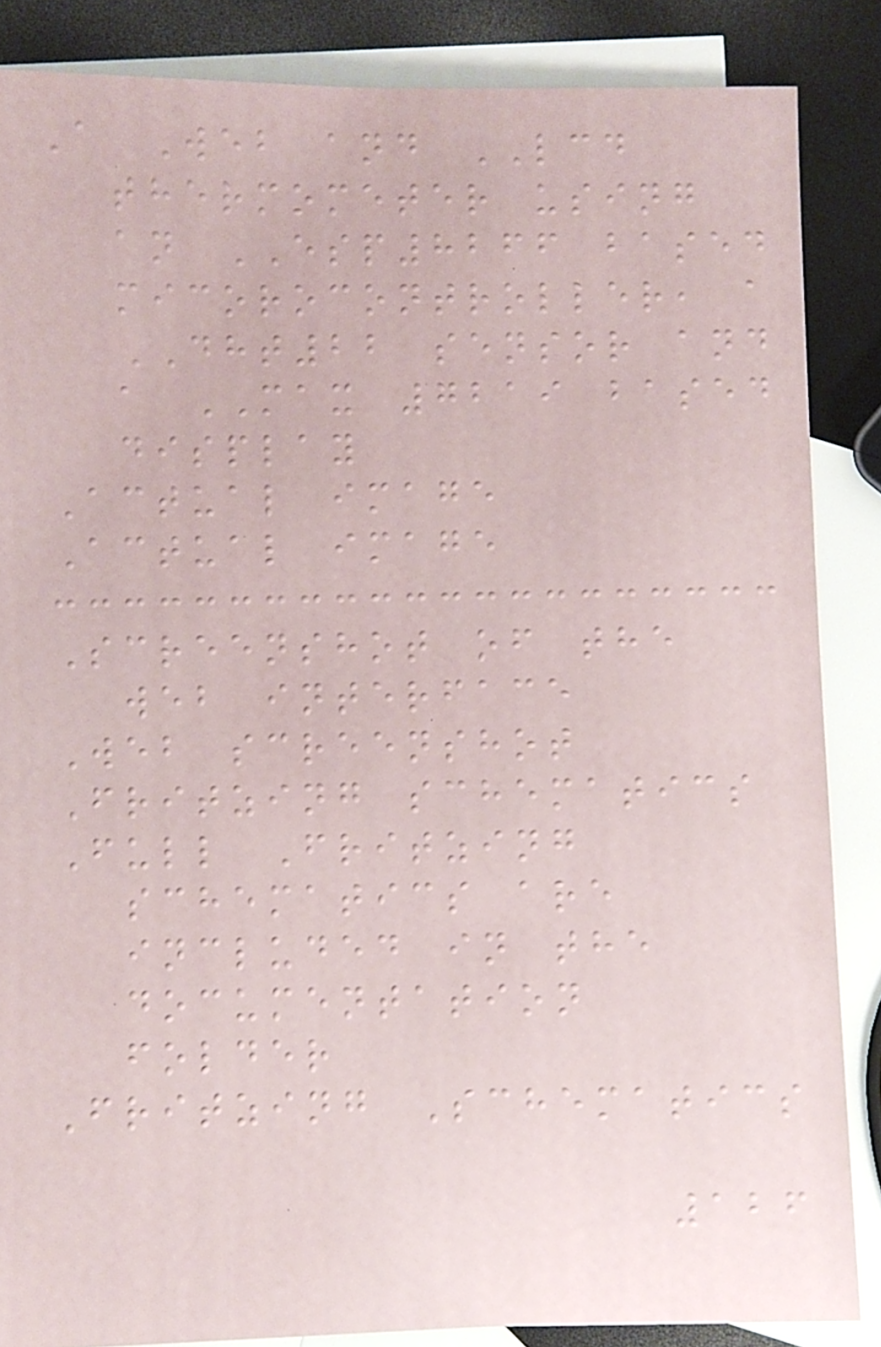A Web and LCD
thermometer using
an ESP8266 based
micorocontroller, a
DHT22 sensor and
a MAX 7219 based
display
Actual image
Actual image
Screenshot of the
web interface
Web screenshot
Fritzing schematics
Full Fritzing
schematics are
included in the
documentation
folder
Fritzing Schematics
126
